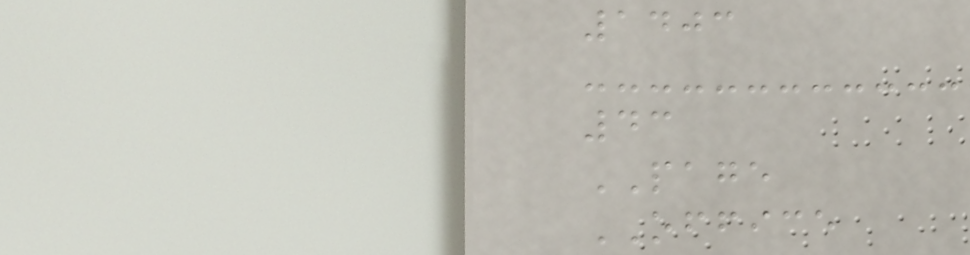1403
43
PAGE
OFFICE
